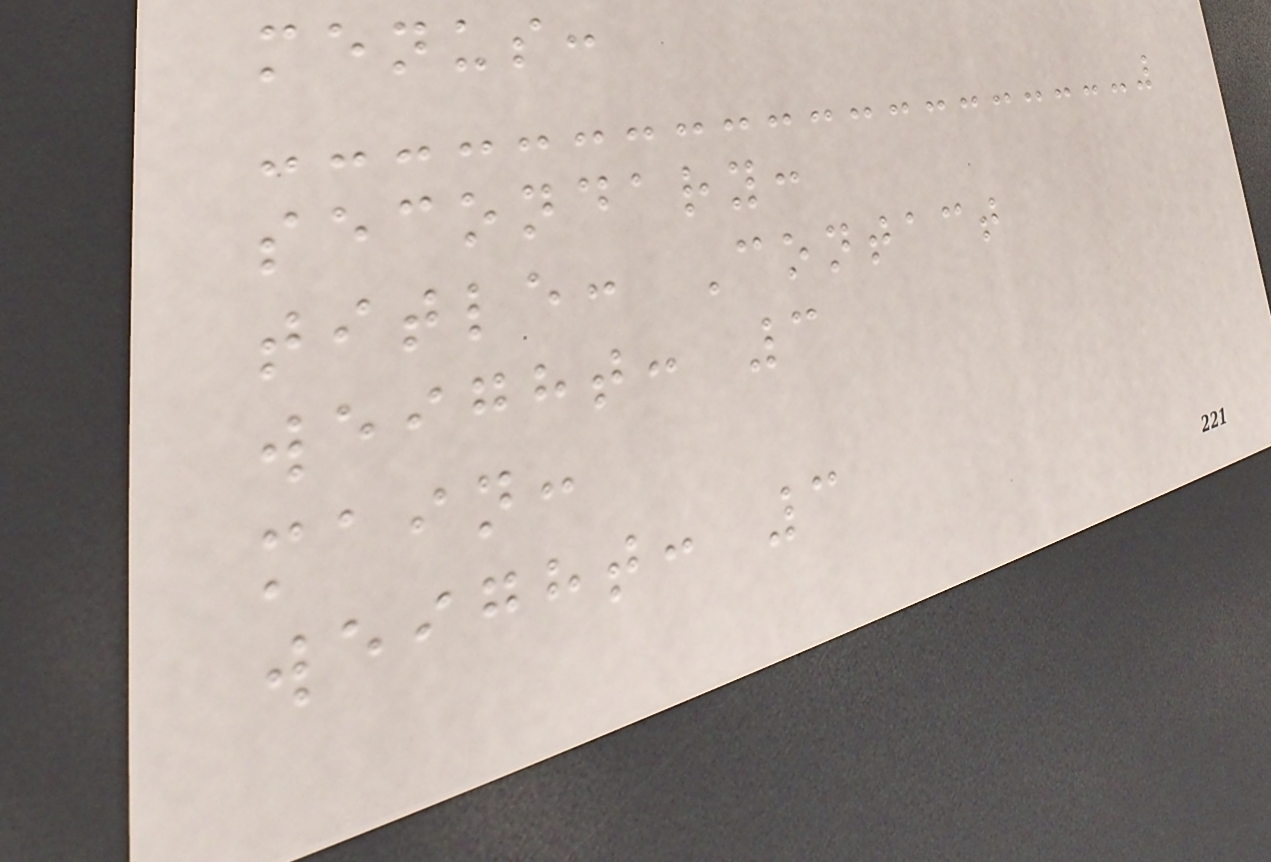menus:
secondary:
title: Contact
weight: 3
main:
weight: 3
